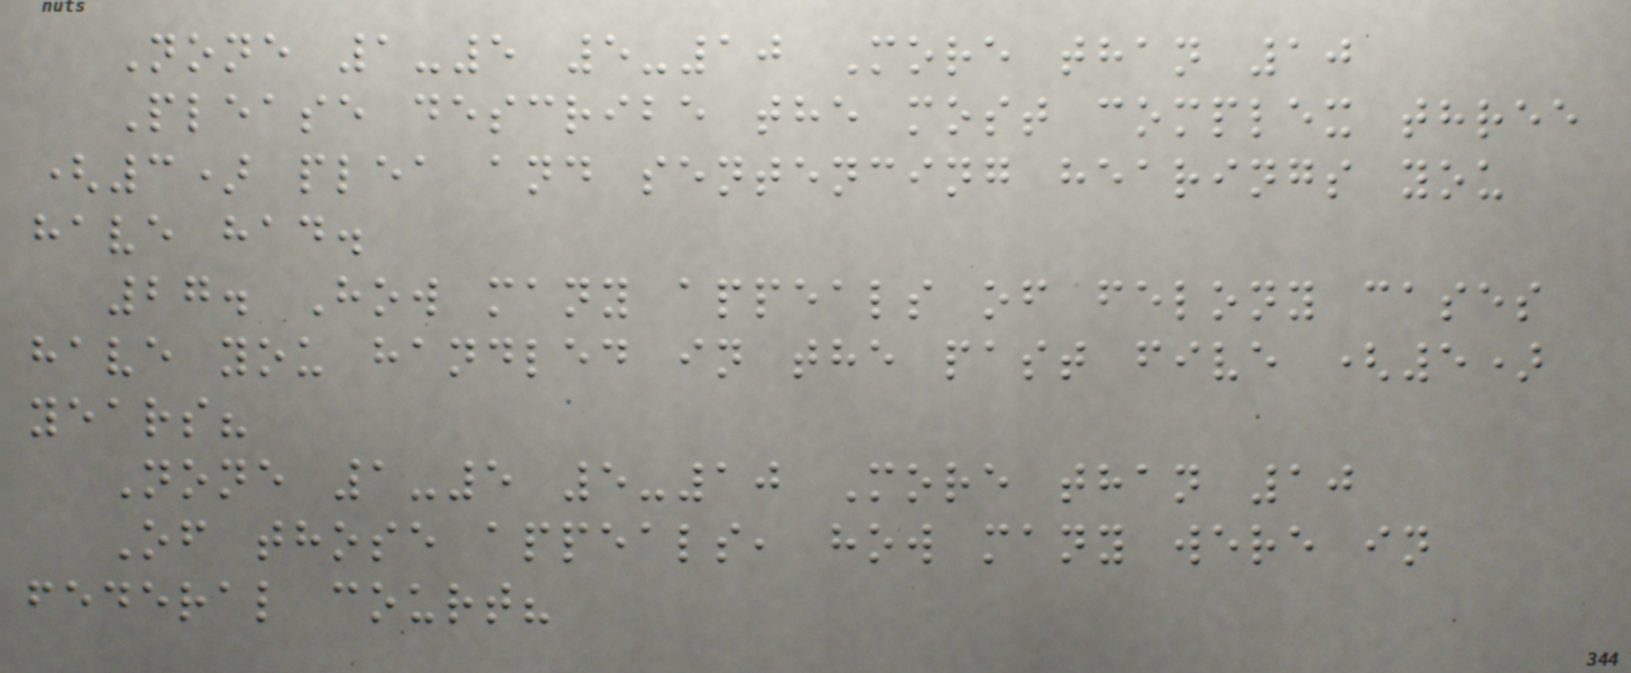None 1-5 5-10 More than 10
Please describe the most complex three
(3) plea and sentencing hearings you
have had.
27. How many appeals of felony cases
have you handled in the past five (5)
years?
None 1-5 5-10 More than 10
Of those appeals, how many were in
federal court?
